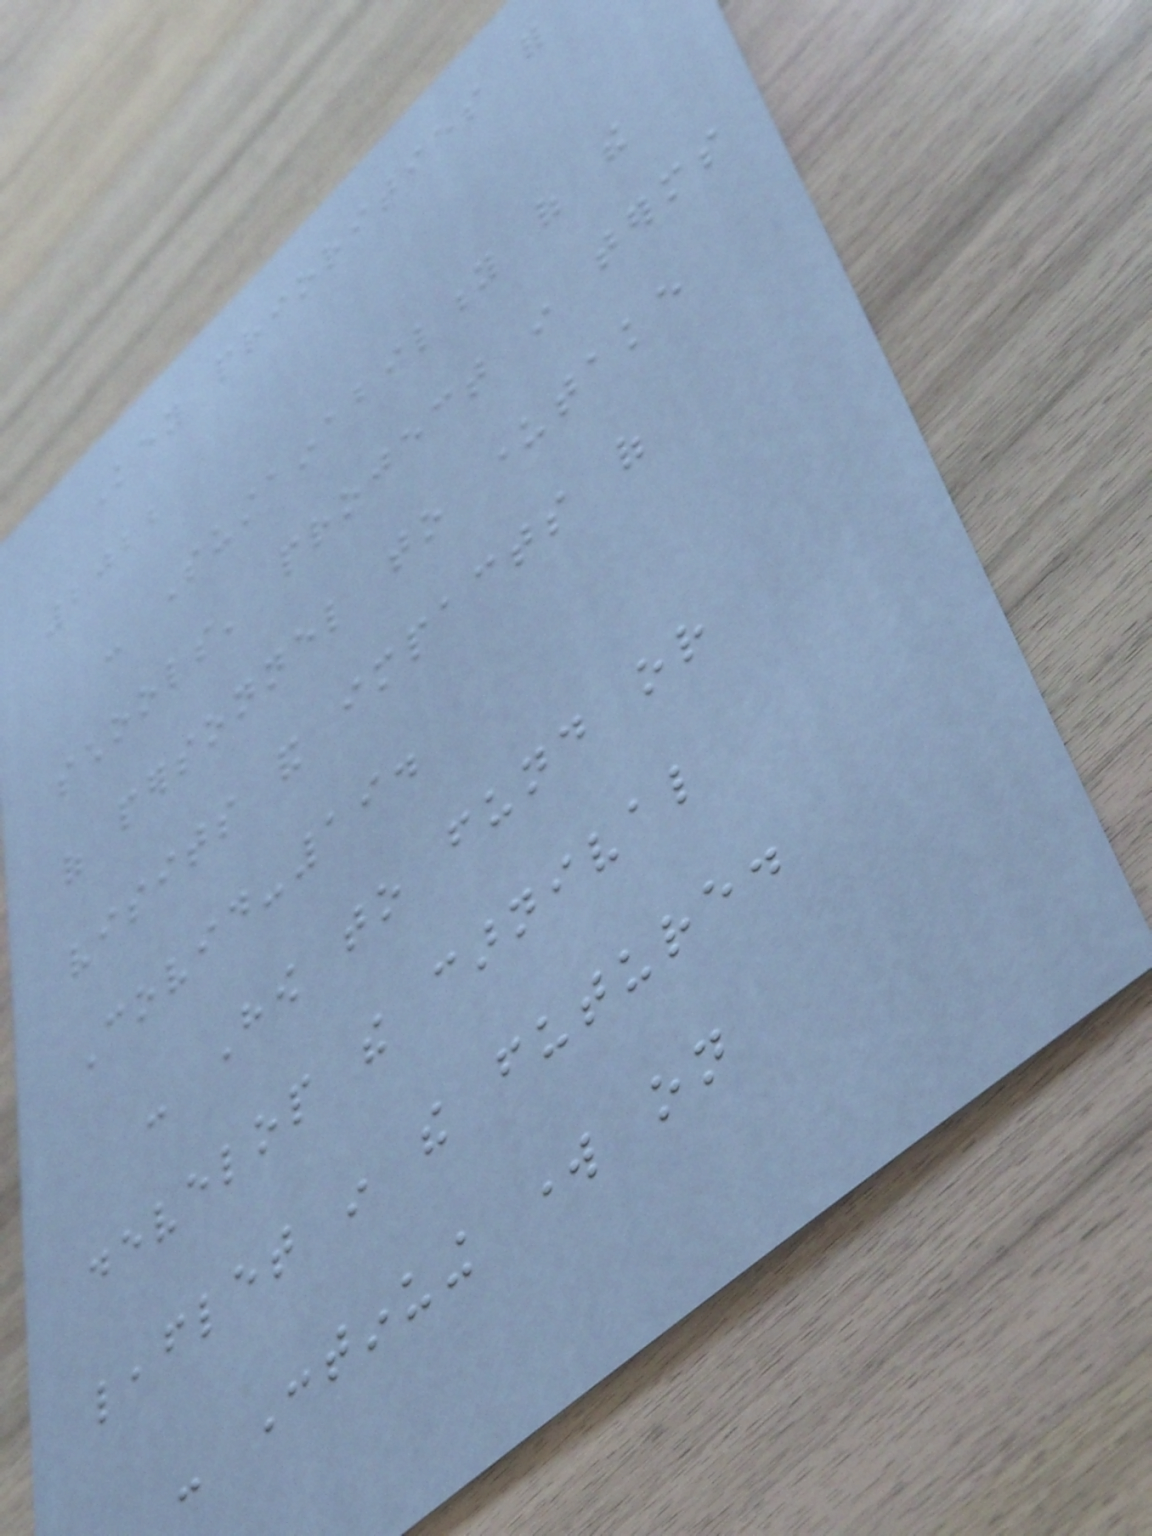Key priorities for
2022
- Sustainability of the
schools' project in terms
of personnel to undertake
visits and impacts of
Covid-19.
- How to fund or
develop the carnival
leaflet in the future.
- Continuing work on
